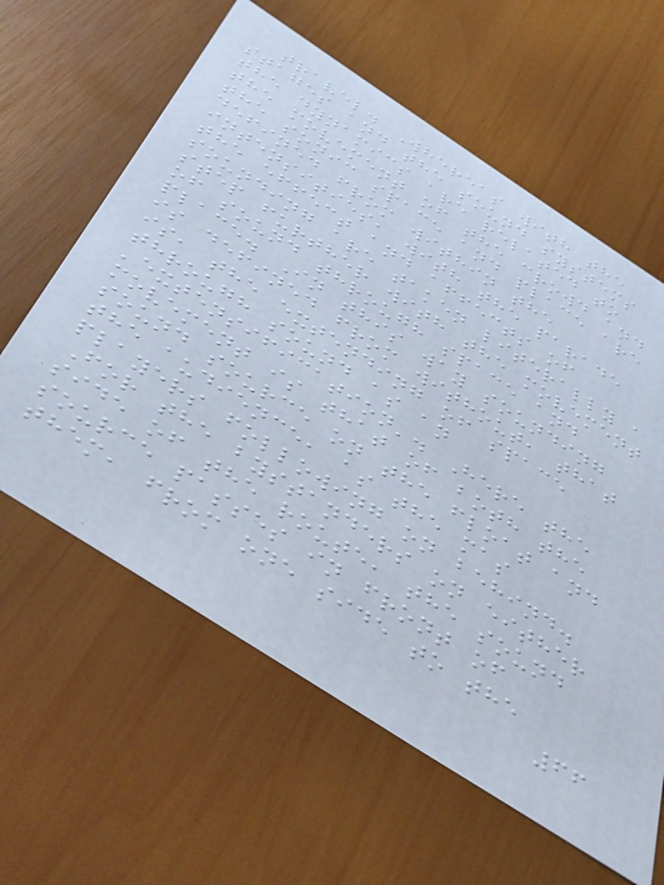travel. Whereas with the
stages and the sound systems
the dynamics are related to
the movement of the crowd and
the sonic space and place are
defined from within the
intensities, with the parade
the effect and affects of
sounding are taken literally a
step further with the movement
of sound through space and
place. In this way sounding
is defined from without, that
is, the extending of space
through sound as an
'extensification'. Here the
movement is that of both the
sound source on the float and
the audience, as the mas
players following on behind.
For the bystanders on either
side of the route, the sound
source passes in front of
them, from one side to the
66
